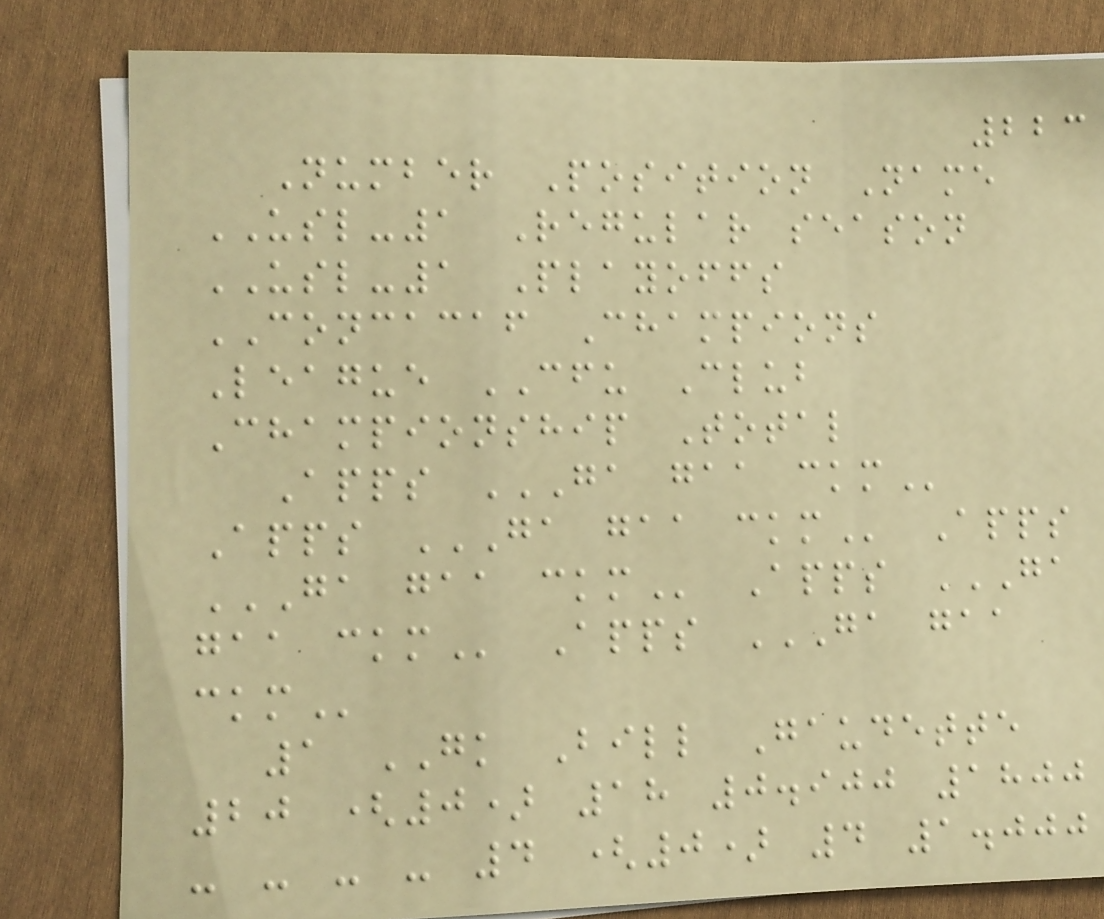223
Number Position Name
USL-1 Regular season
USL-1 Playoffs
CONCACAF Champions
League CFU Club
Championship Total
Apps GA GAA CKM
Apps GA GAA CKM Apps
GA GAA CKM Apps GA
GAA CKM Apps GA GAA
CKM
1 GK Bill Gaudette
20 (0) 18 0.900 1800
- - - - 4 (0) 4 1.000
